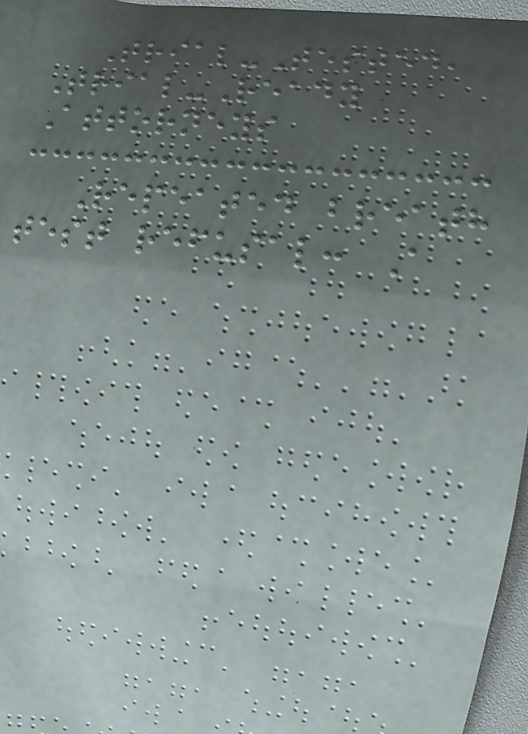Trial-Tested,
Trial-Ready
Attorneys
Repeated breath
test refusal: A
